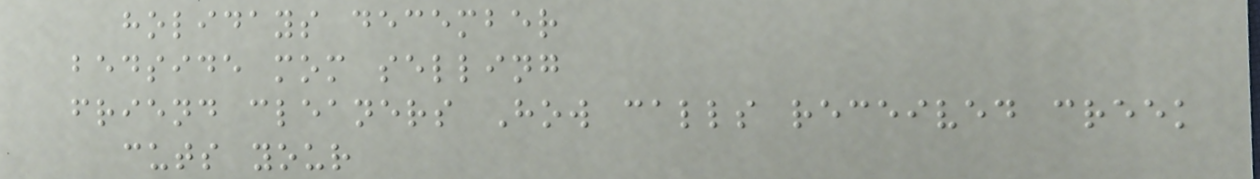holidays december
bedside mom selling
friend cleaners How calls received creek
cuts your
